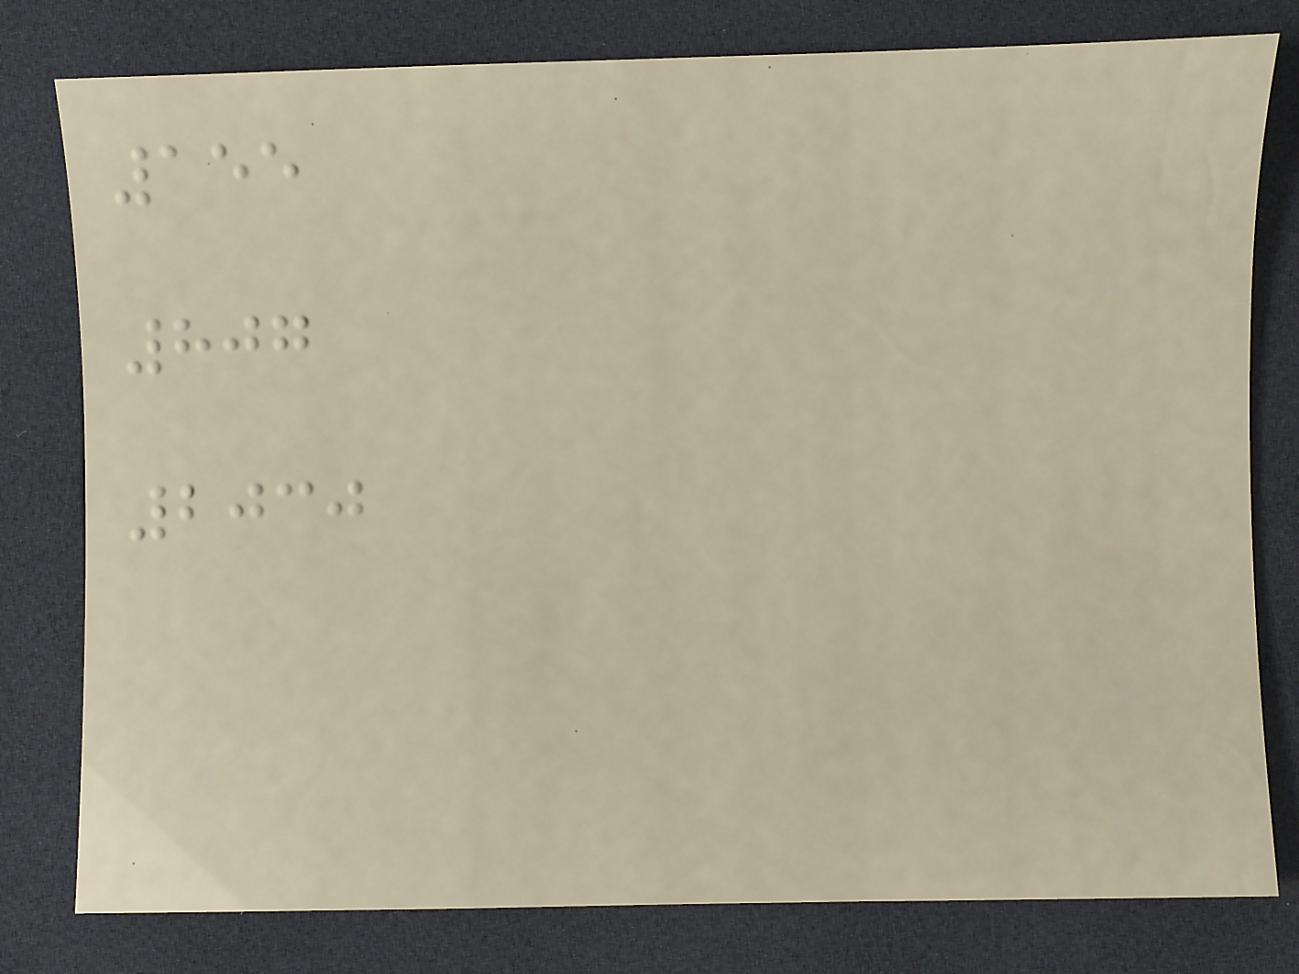155
807
2030
